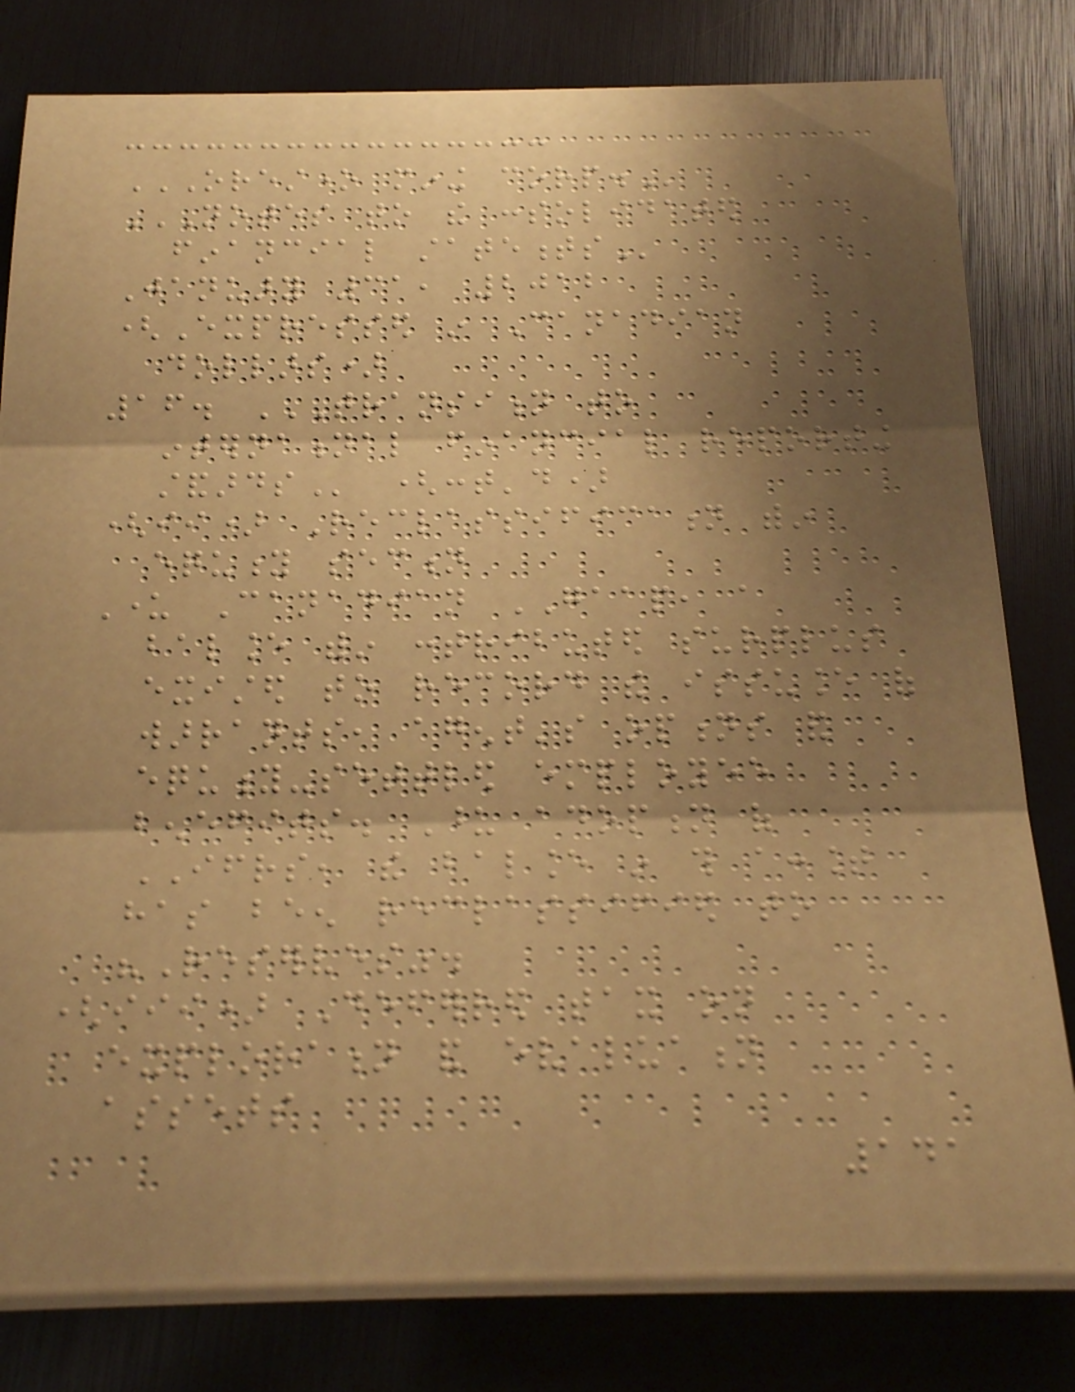ORESTONE MINING CORP.
NOTES TO THE CONSOLIDATED
FINANCIAL STATEMENTS
January 31, 2012
(Expressed in Canadian
dollars)
16. TRANSITION TO
INTERNATIONAL FINANCIAL REPORTING
STANDARDS (cont'd)
(ii) Reclassification within
equity section
Under Canadian GAAP, a
balance within contributed surplus
existed to record the issuance of
warrants, agent's options and
equity-settled employee
benefits. Upon adoption of
IFRS, the balance in this account
has been reclassified to
"Reserves".
(iii) Deferred tax on
exploration and evaluation
assets
141
